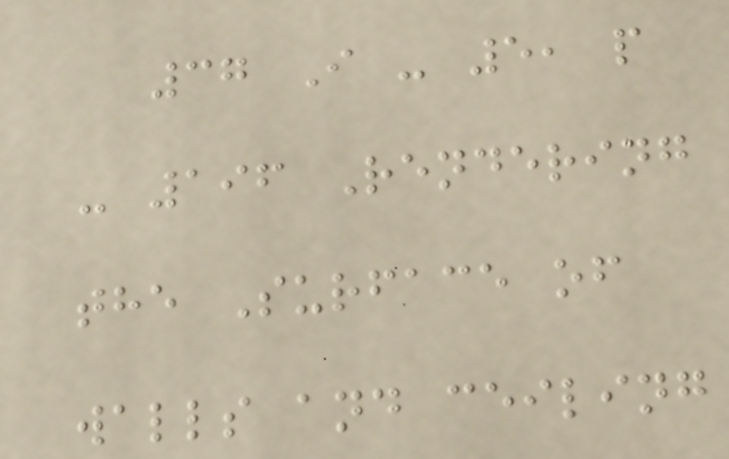37 I - 5, p
- 196 Rendering
the Surface of
walls and ceiling
